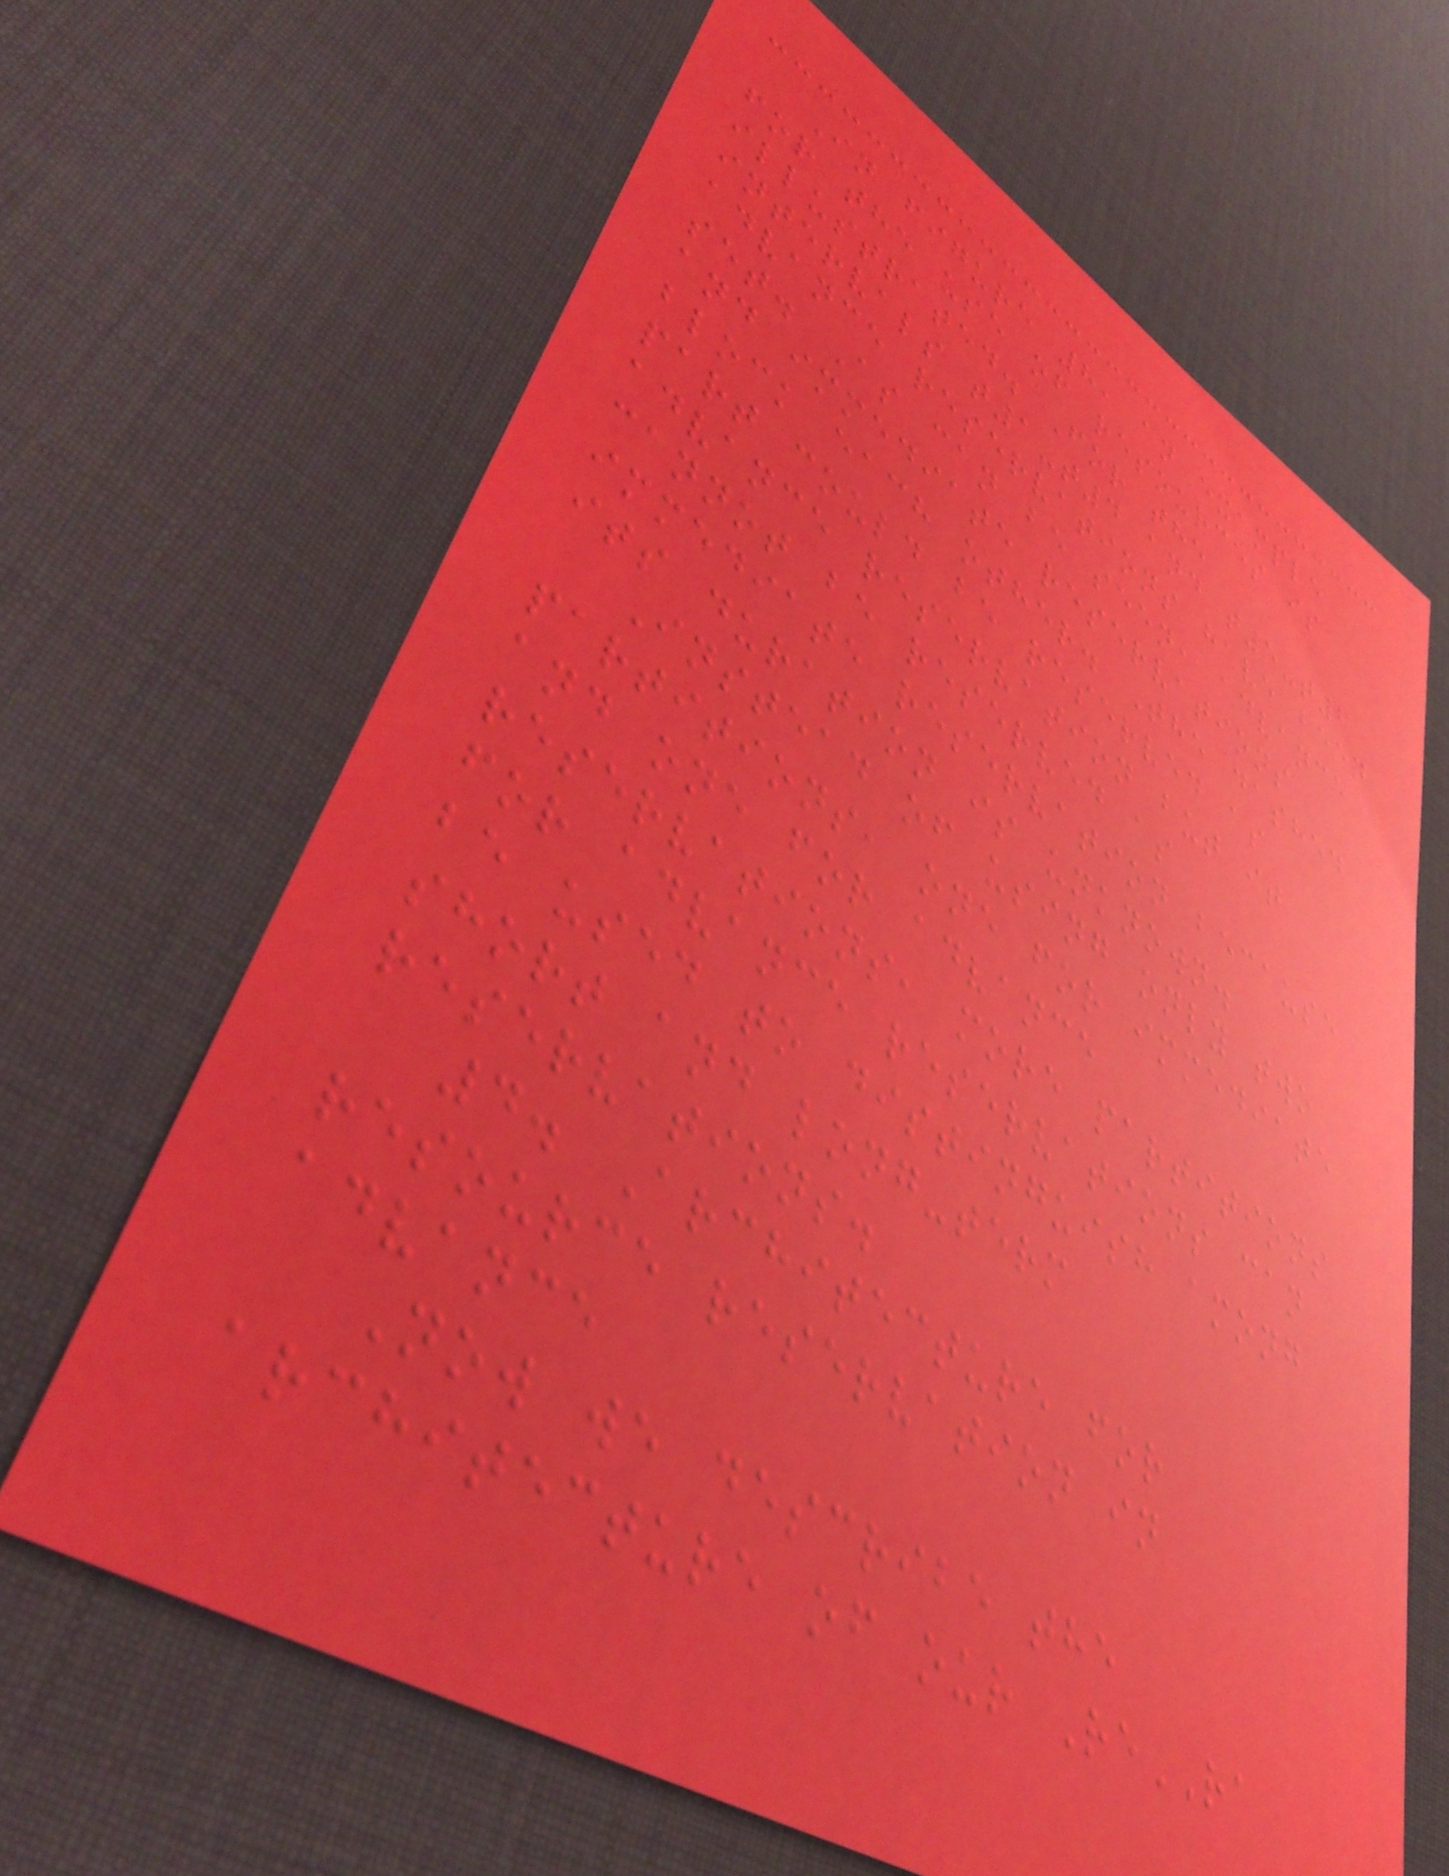In figure 8, an example
for the use of resources is
illustrated. For the
intervals t1-t4 and t5-t6
advance reservations have been
set. As can be seen, advance
and immediate reservations
block each other. The dashed
part could be reserved as
advance reservation but it
cannot be reserved as
immediate reservation because
its duration is unknown.
Instead of using only two
partitions, one for immediate
and one for advance
reservations, more partitions
for advance reservations can
be used to distinguish among
short and long-term
reservations.
4. Architecture for
resource reservation in
advance
Now we describe the
architecture of our ReRA
